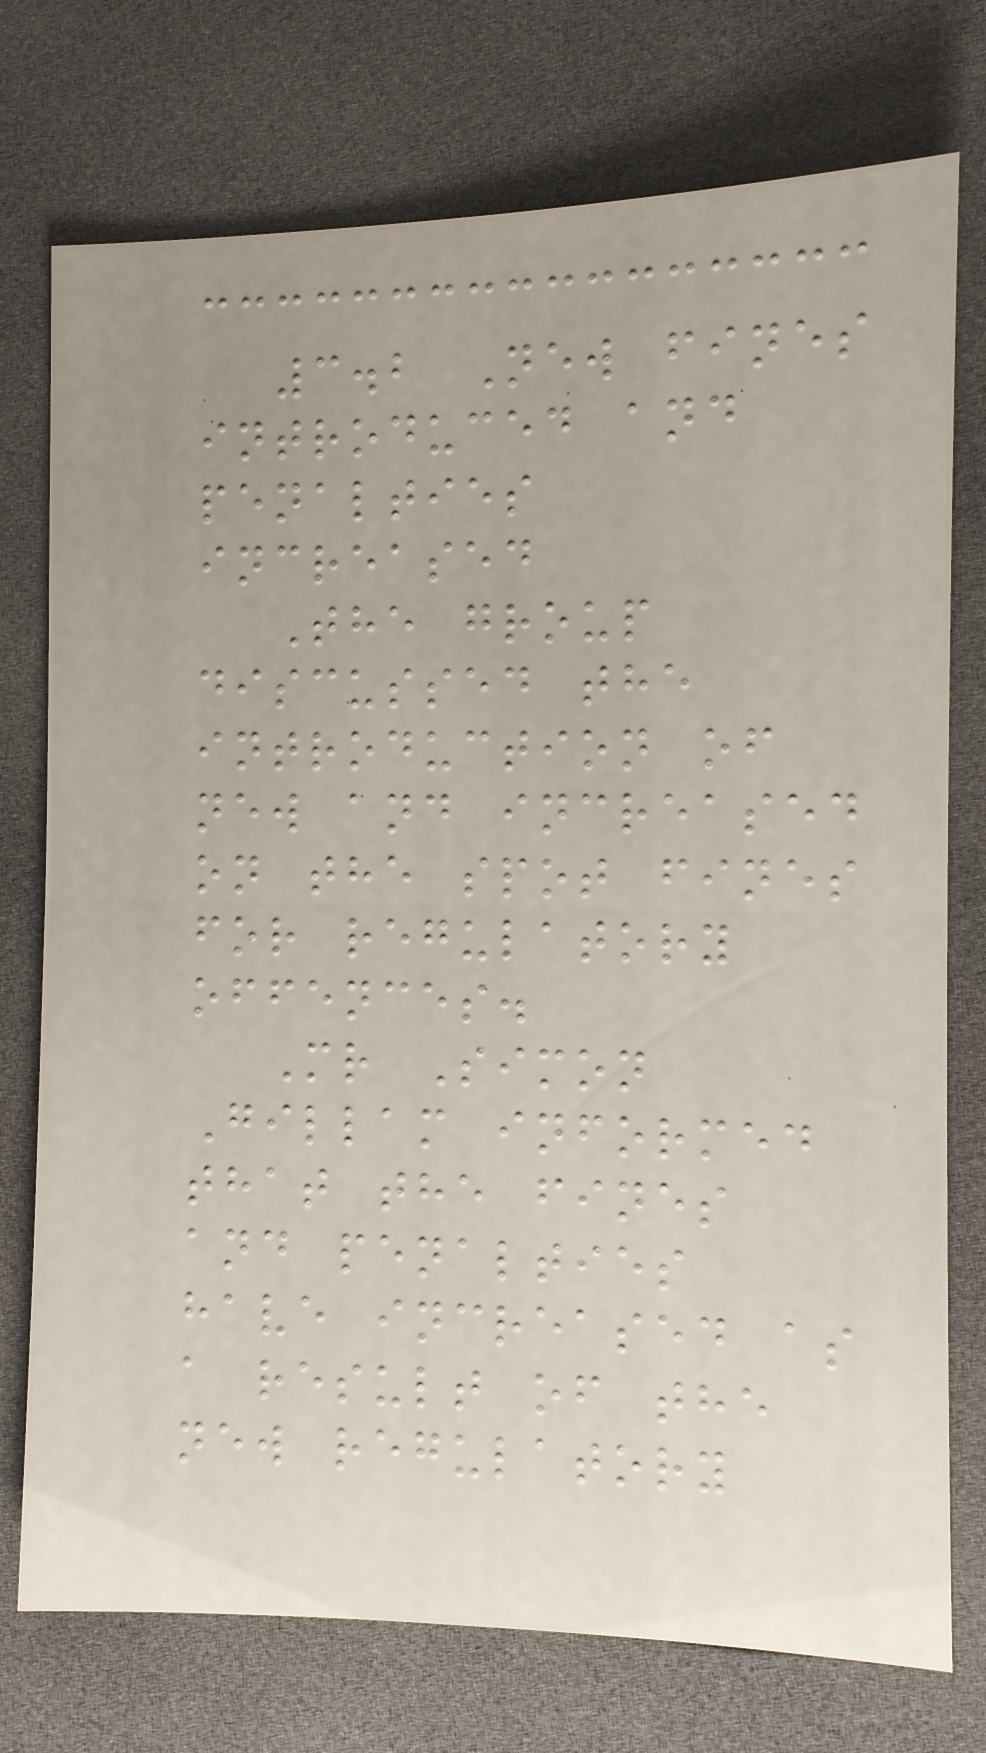3.2 New fines
introduced and
penalties
increased
The group
discussed the
introduction of
new and increased
on the spot fines
for regulatory
offences.
Mr Simon
Gillam informed
that the fines
and penalties
have increased as
a result of the
new regulatory
